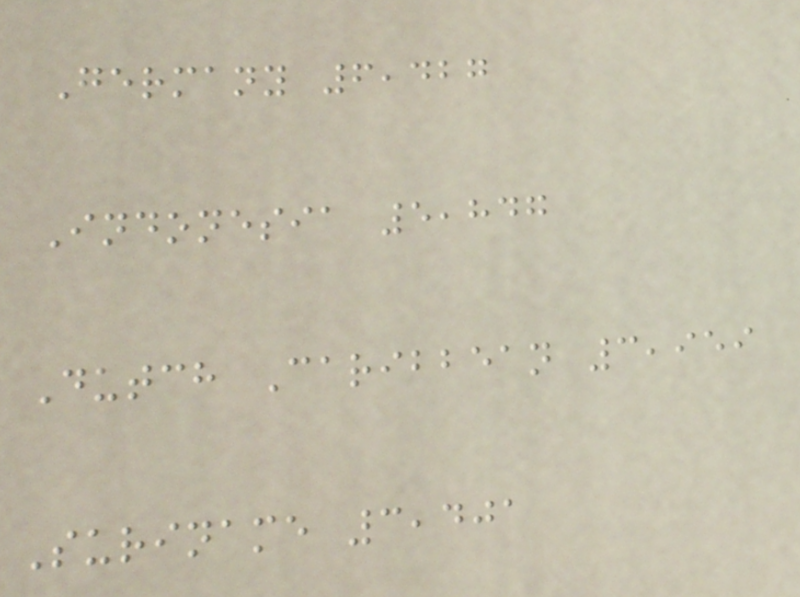Germany 6,427
Indonesia 5,847
Dutch Caribbean 3,959
Suriname 3,401
